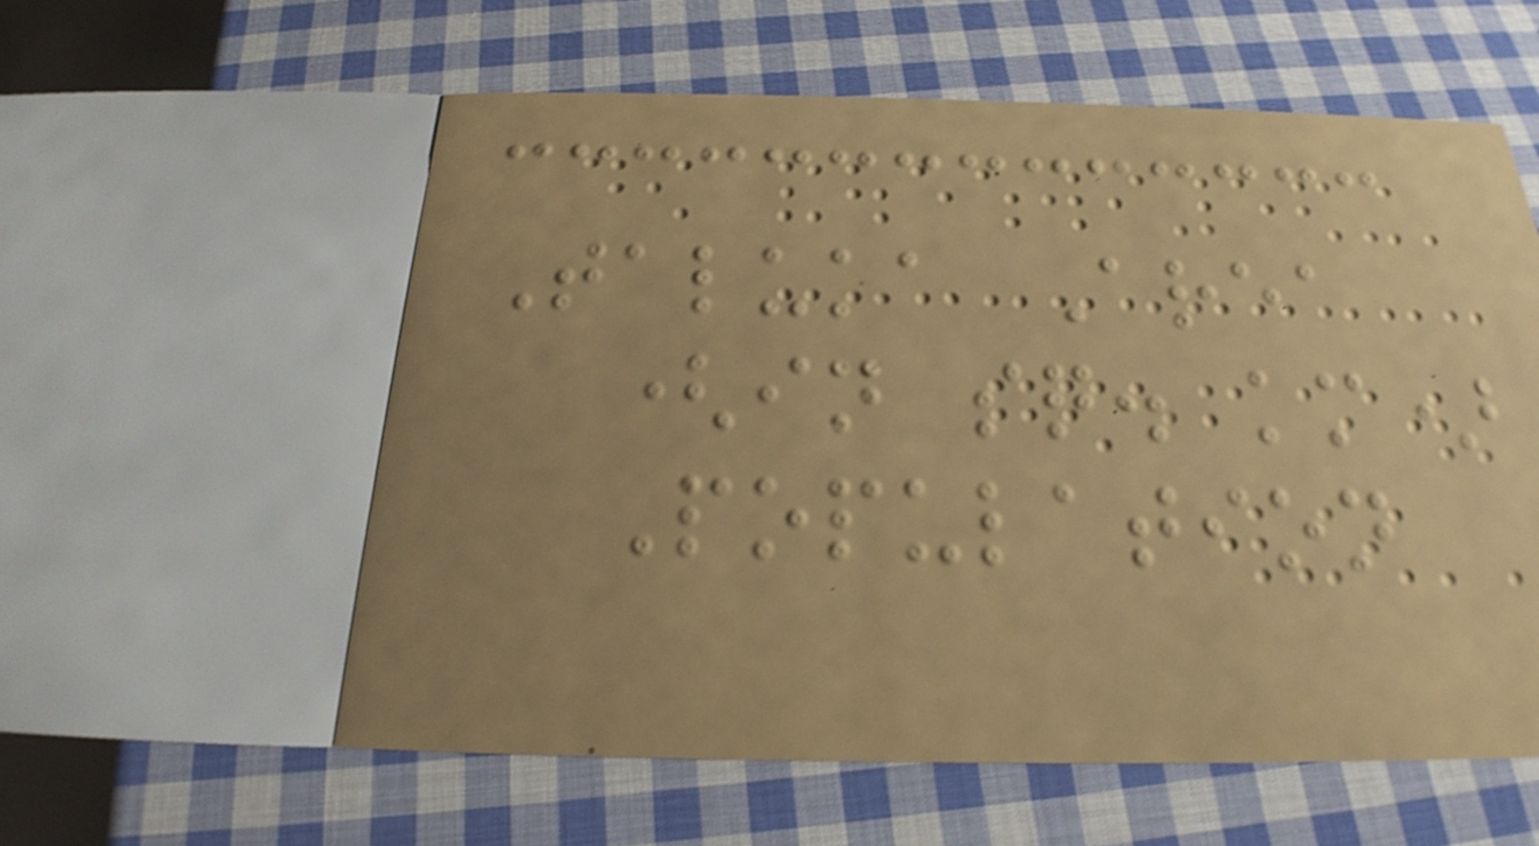Taluka Area
(in sq. km)
Population
